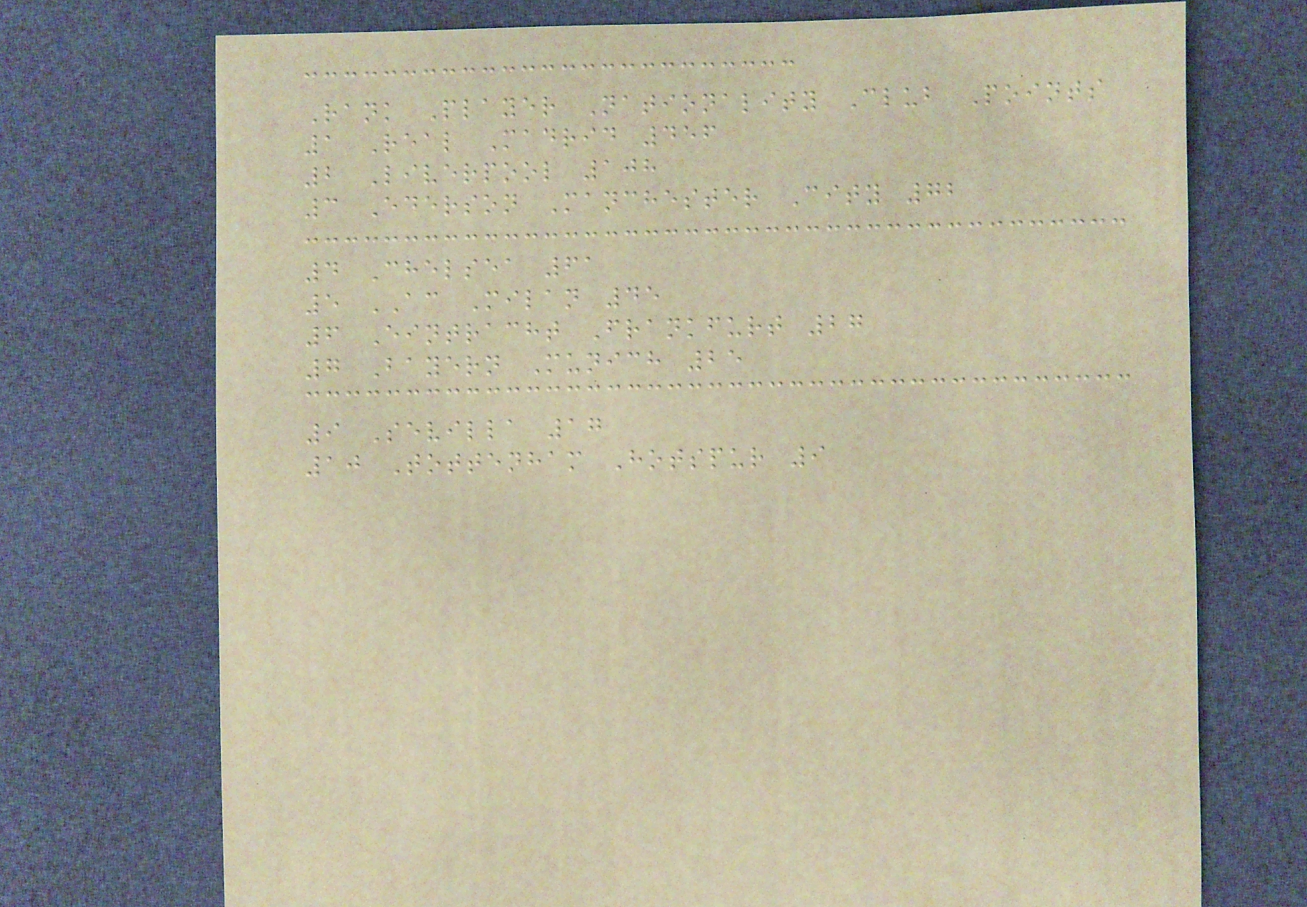Rank Player Nationality Club Points
1 Real Madrid 456
2 Liverpool 108
3 Ederson Manchester City 72
4 Chelsea 61
5 AC Milan 45
6 Eintracht Frankfurt 27
7 Bayern Munich 25
9 Sevilla 17
10 Tottenham Hotspur 9
